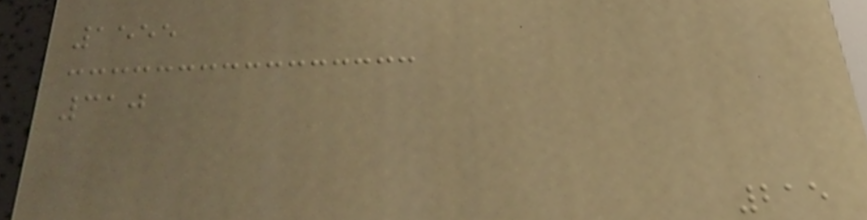1555
310
215
